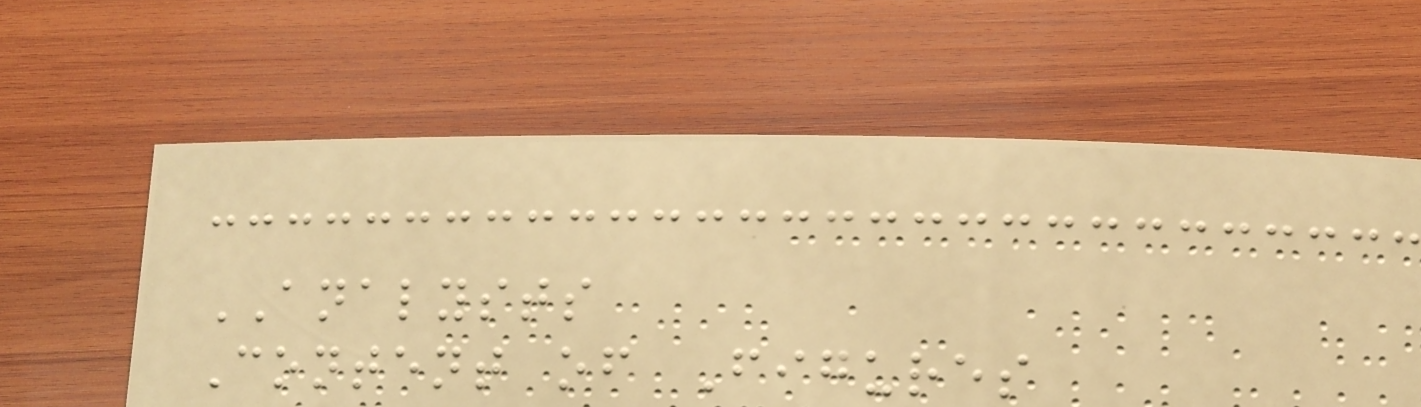ANALYSTS
Content of Figures
